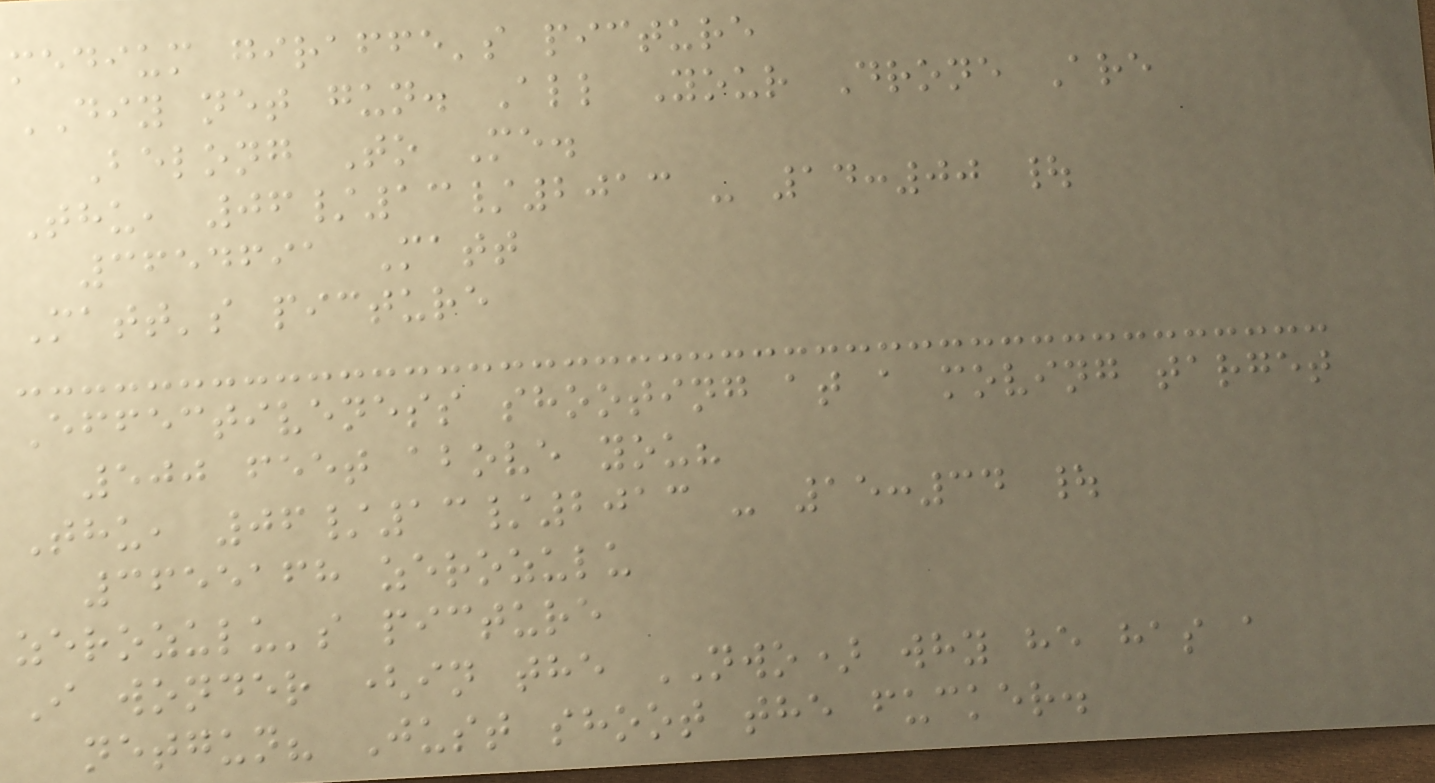medium giraffe's picture
DIY net gun. All Your Drone Are
Belong To Me.
Thu, 06/13/2013 - 14:00 |
3654691 Matt
Matt's picture
Effectiveness shooting at a moving target
500 feet above you?
Thu, 06/13/2013 - 15:34 |
3655168 zerozulu
zerozulu's picture
I wonder (in the NWO) why he has a
netgun? Just shoot the fucker.
